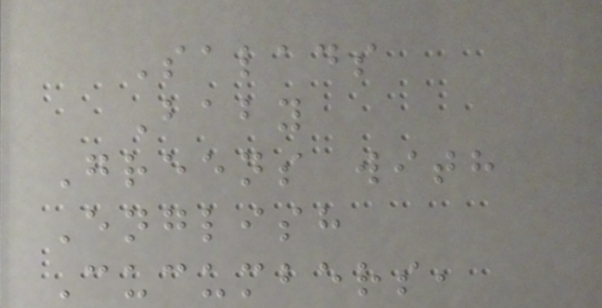Salads
Baby
Greens with
English
Cucumbers,
